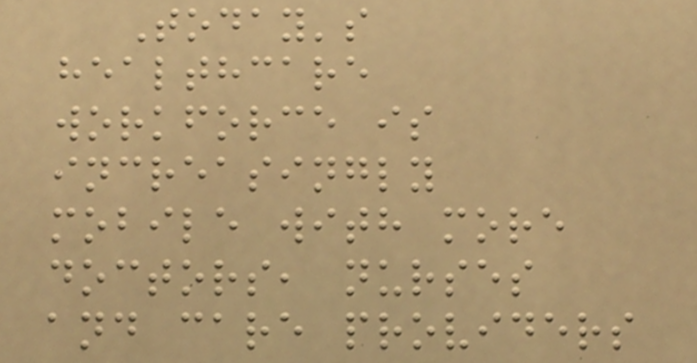Today's
healthcare
workforce is
increasingly
mobile with more
doctors, nurses
and care providers
